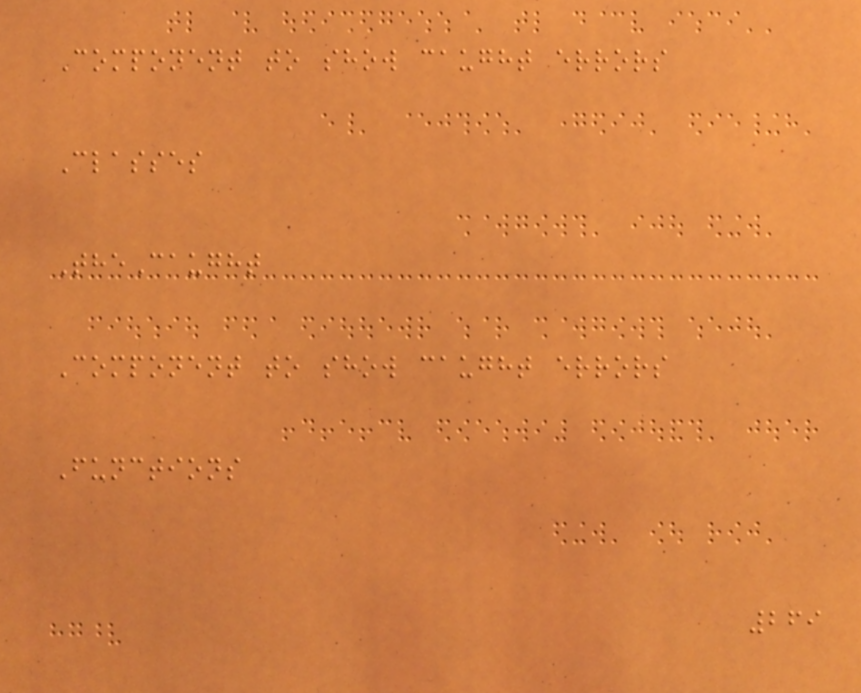Component to show caught errors
Classes
TheCaught
Component to show caught errors
Functions
269
